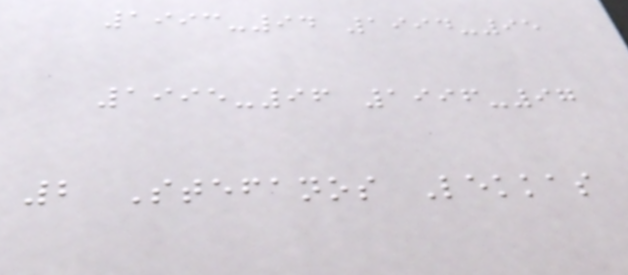1993-94 1994-95
1995-96 1996-97
2 Stefanos Lekkas
